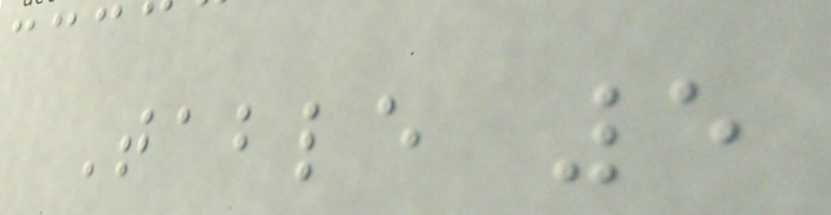Table 5
